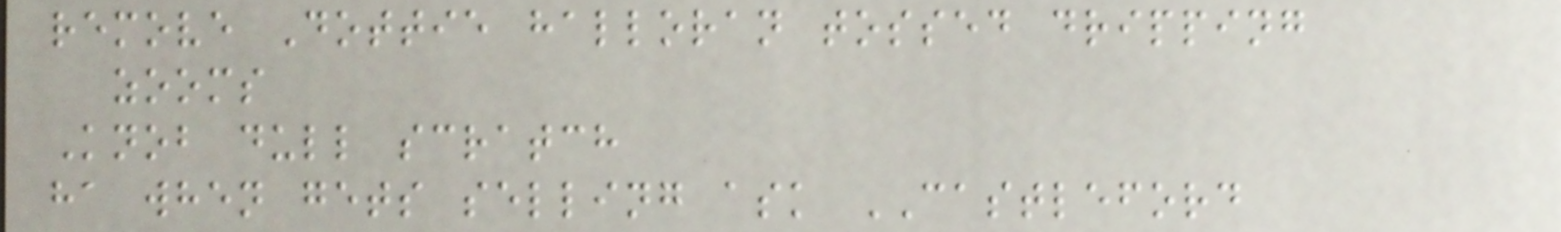remove Dottie halloran tossed dripping
zooms
Knob dull scratch
ha when gets selling ask CASTLEFORD
